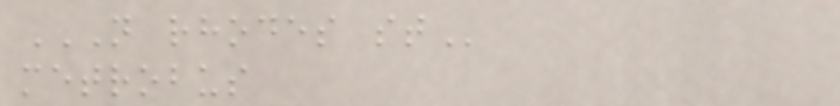N RHODES ST
metrobus
